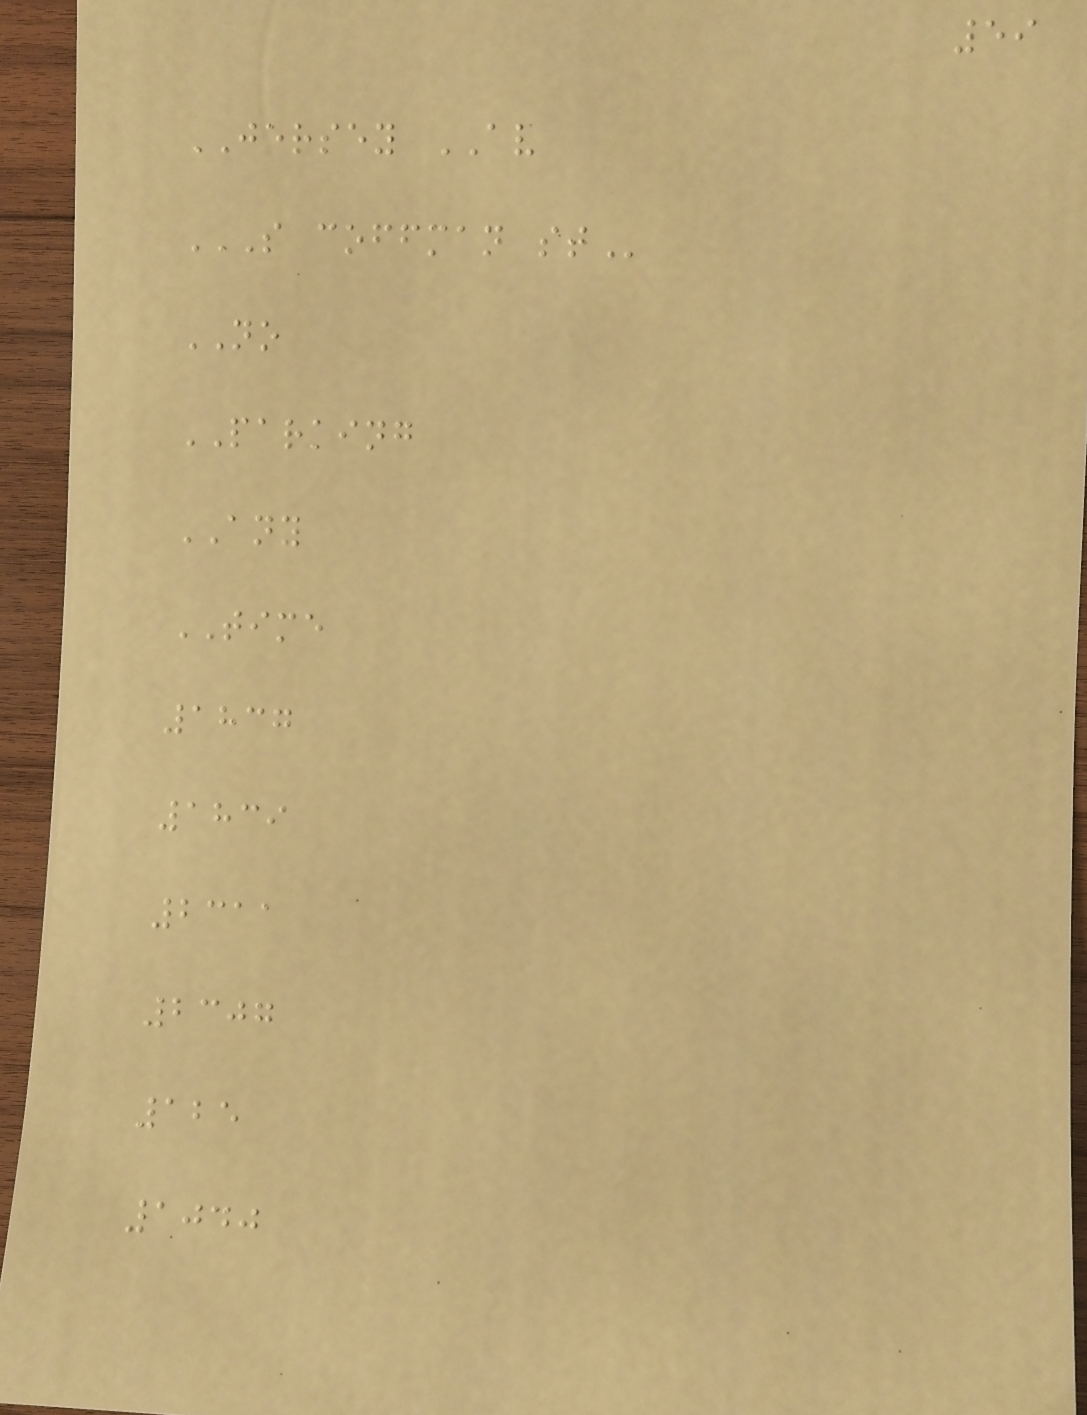59
JERSEY AV
S COFFMAN ST
NO
PARKING
ANY
TIME
1837
1839
2311
2307
125
1040
